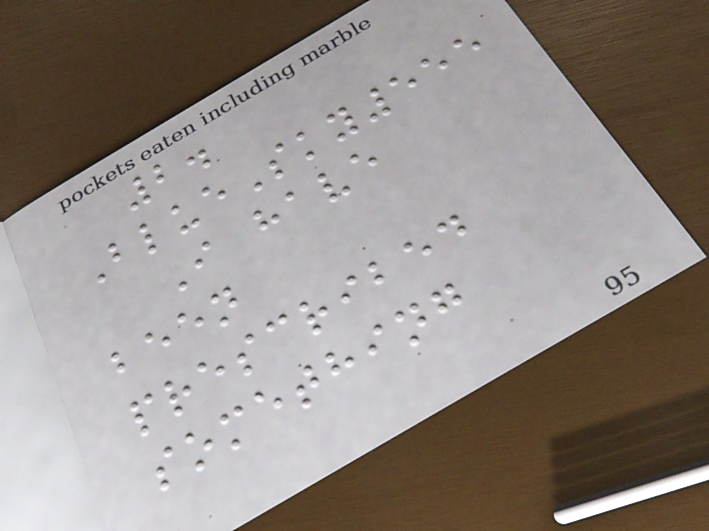2.
BlueSky555
I have
been
prescribed
something
